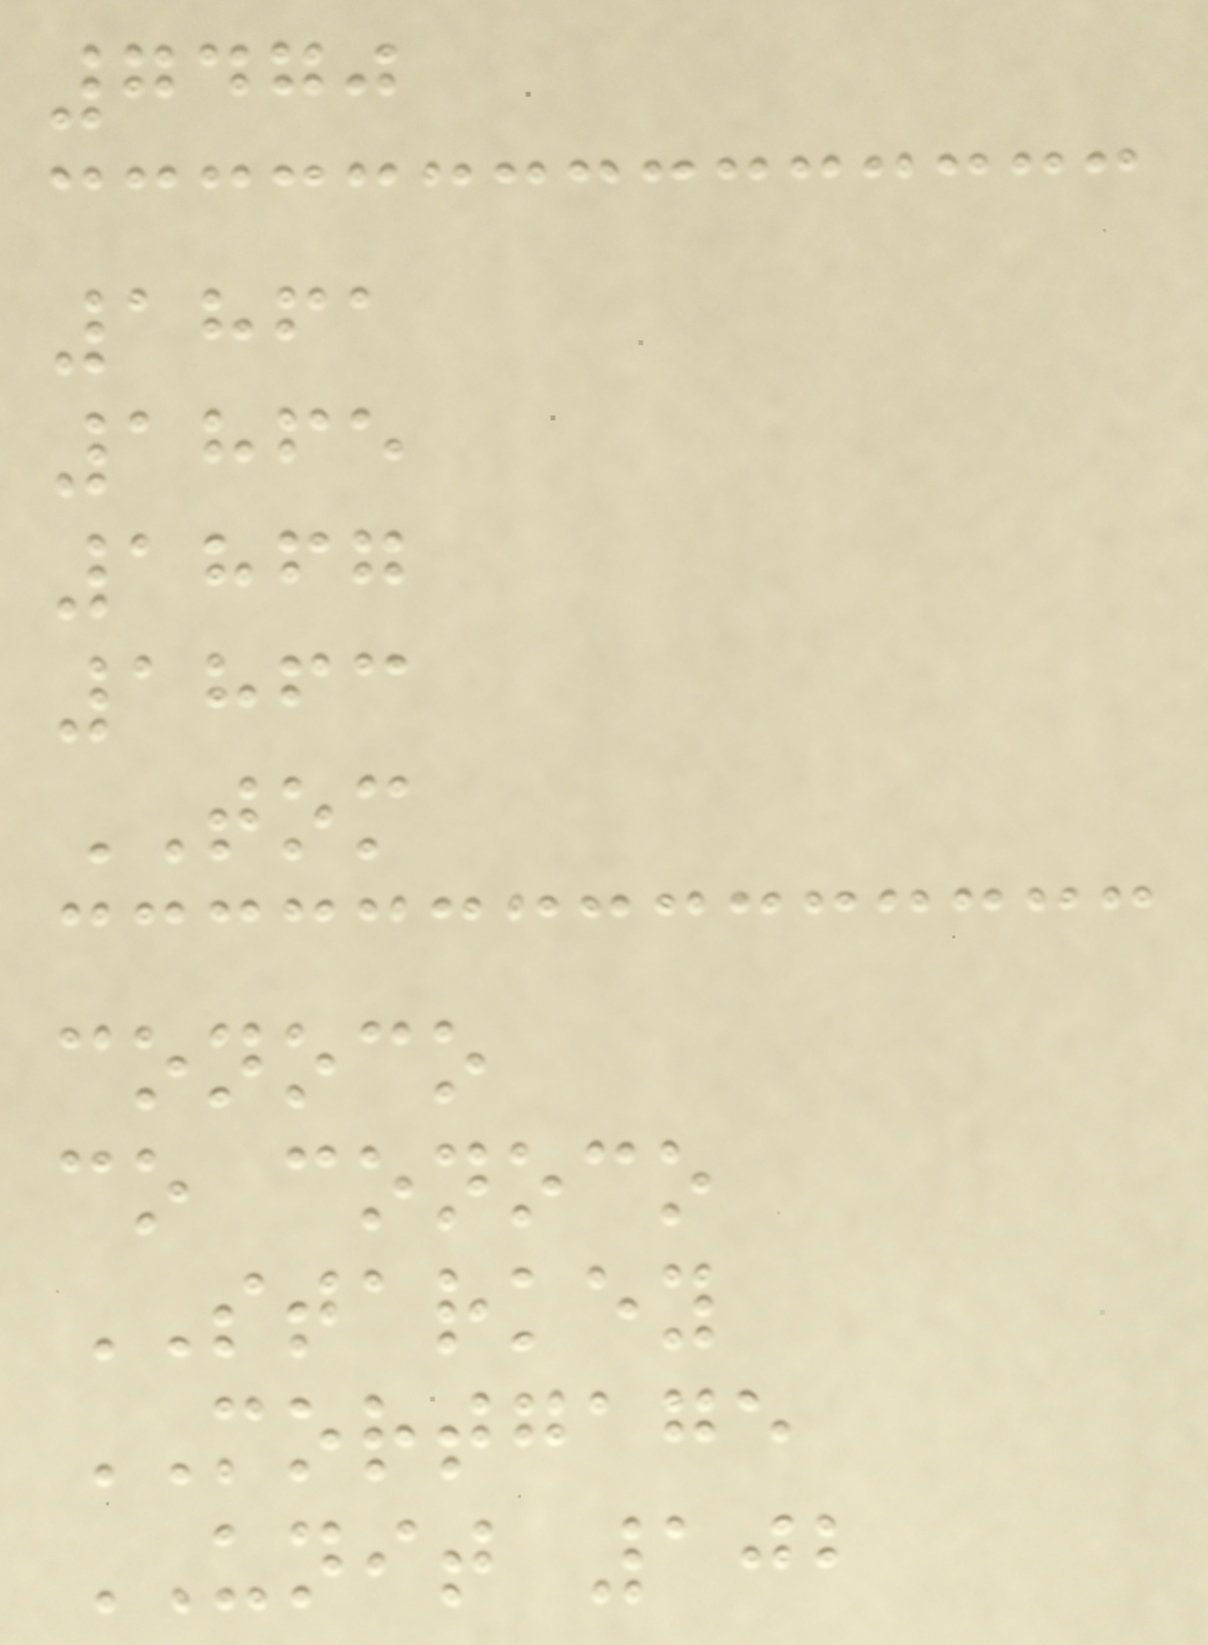7470
1861
1865
1867
1863
TOM
conoco
co conoco
STARKEY
MORTGAGE
UNIT 102
